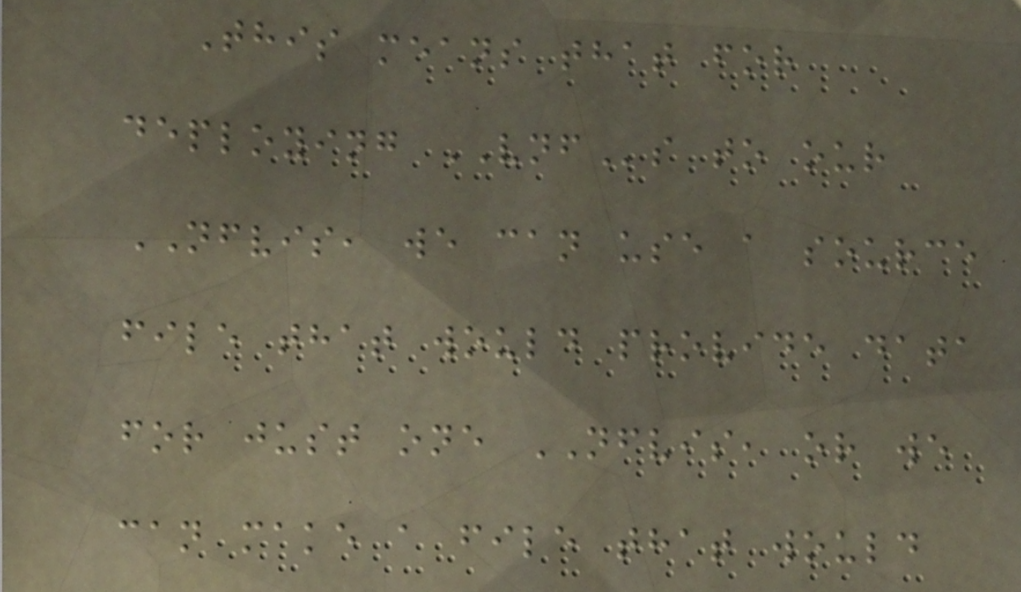This means that for
deploying VNFs to our
NFVIS, we can use a source
file that would provide data
for just one NFVIS, or we
can make a file that would
